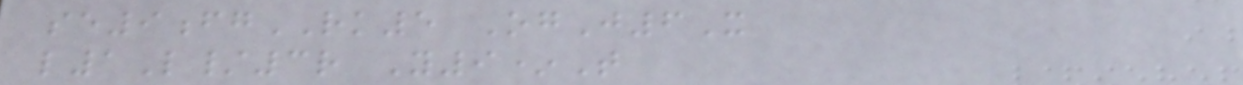se9fgRK5 OgJ6X
l1L/3r Y9*T
